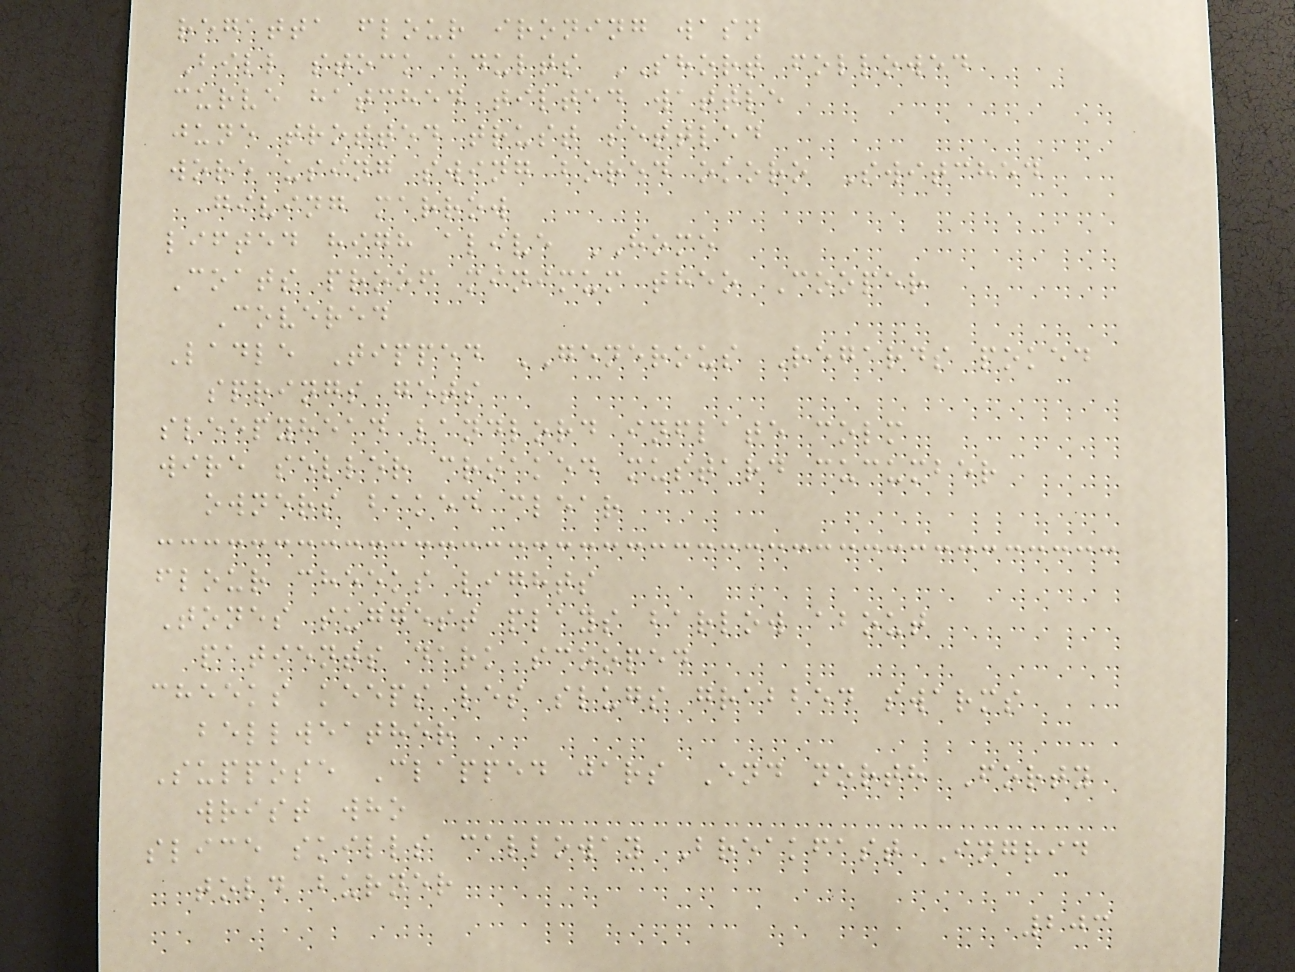regatta flour ironing wasn
Bill stock adults SHORT followed
curve hatched tilted wattle
june trotted trust settled
wore using swing bored okoro Switched
giving marrow
lifted high alive HOME
Coats proof minimum theo Cooper
Covered
Ladle Tipped GENEROUS Regards poked
springs gets
sleepyhead landlord inflate colm
wire seller croaked mustard cucumber
owners baked clear
flour cheeks lights
Tones suggest plays barlow about
patients dark scooped
cheeks keeps les slugs grabbed swarms
bellweather
Suppose Clapped jars End north Forty
wrist who
slice skills calloway Breakfast Ingrid
told burner
203
